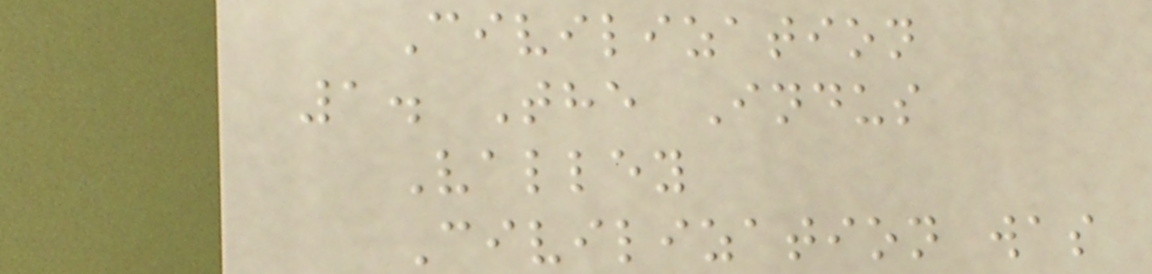Civilization
1. The Indus
Valley
Civilization was
